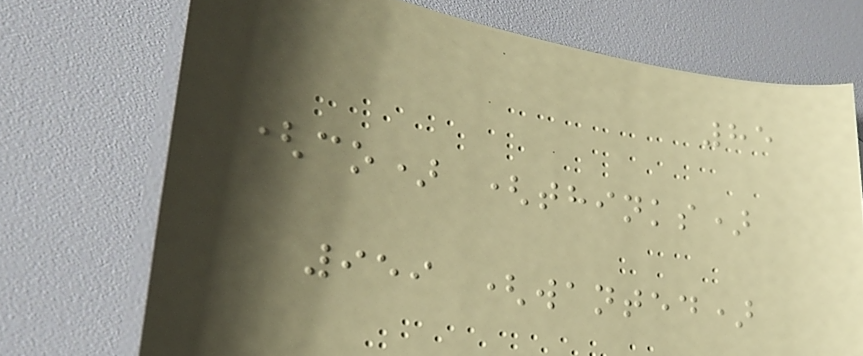85
(co) (thinks)
959 (wanted)
